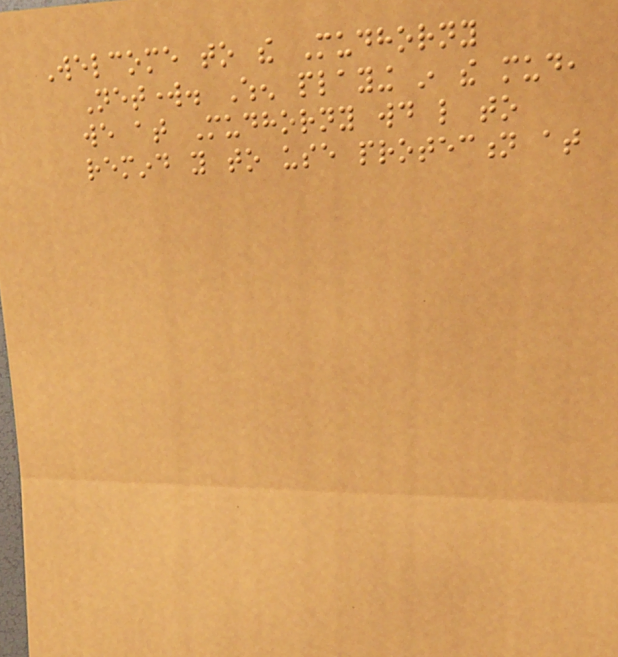Welcome to the Mudhorny
Network. When playing in the mud,
we at Mudhorny would like to
remind you to use protection at
